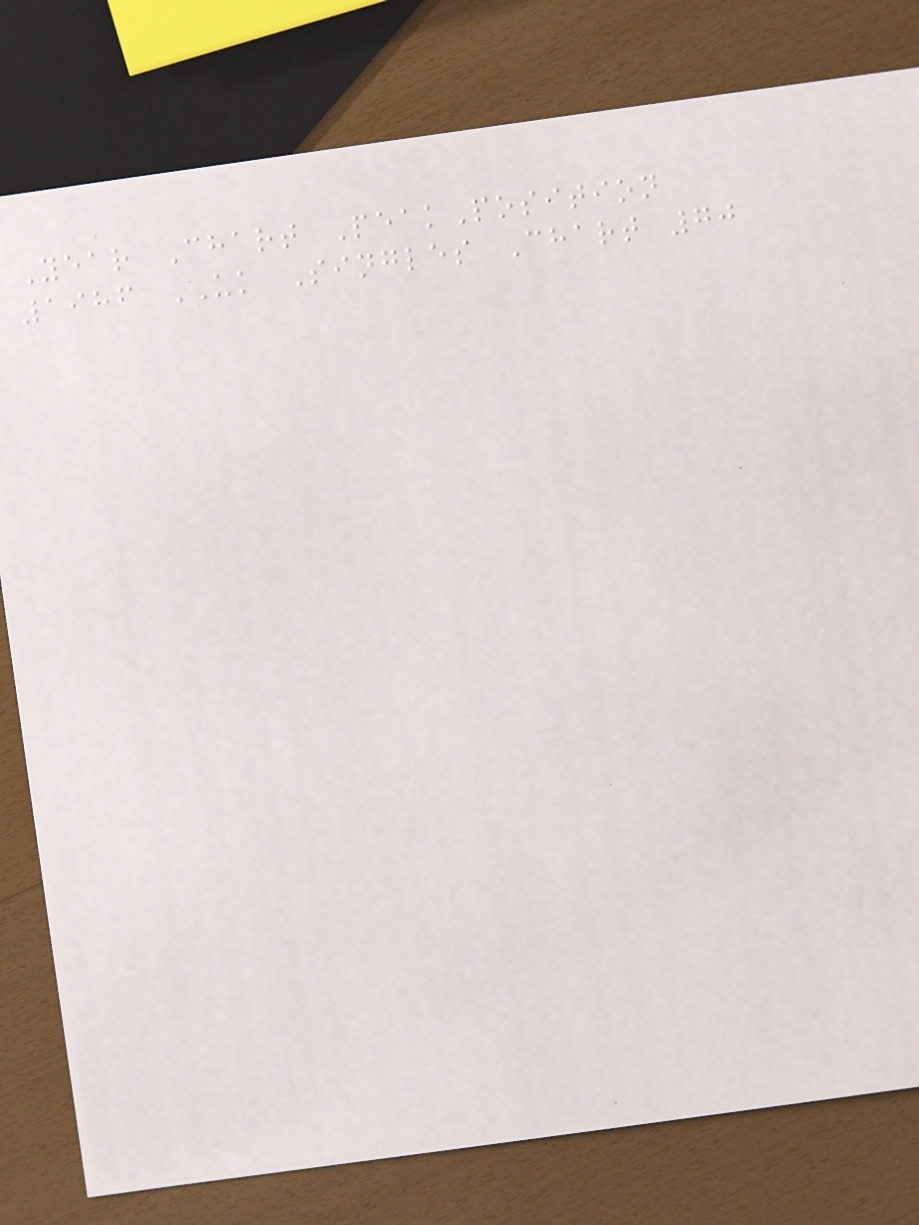Year Chart PeakPosition
1986 UK Singles Chart 70
